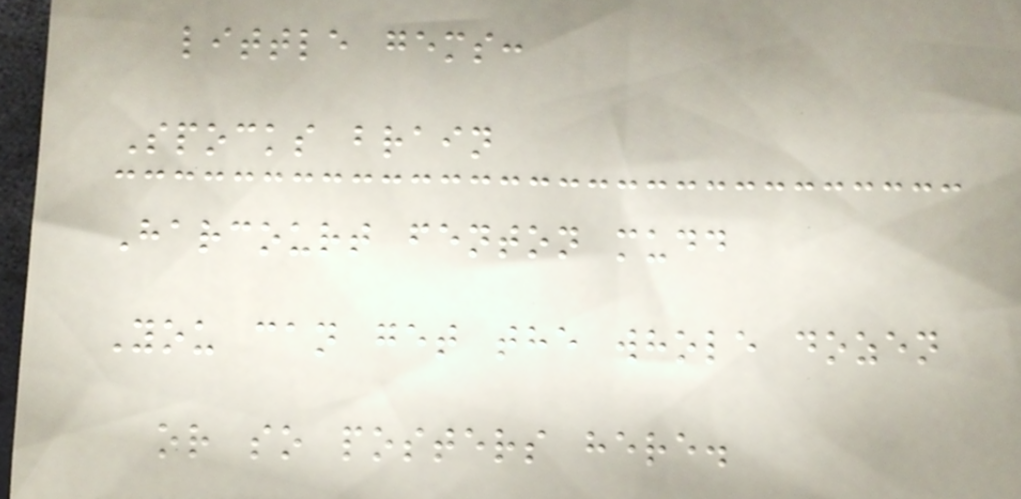little gems:
Spocks brain
Harcourt fenton mudd
You can get the whole dozen
or so posters here.
